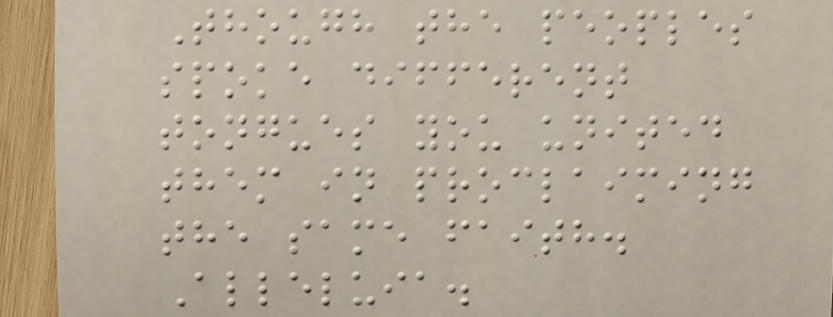Though the peoples
spoke different
tongues you united
them in proclaiming
the same faith.
Alleluia.
